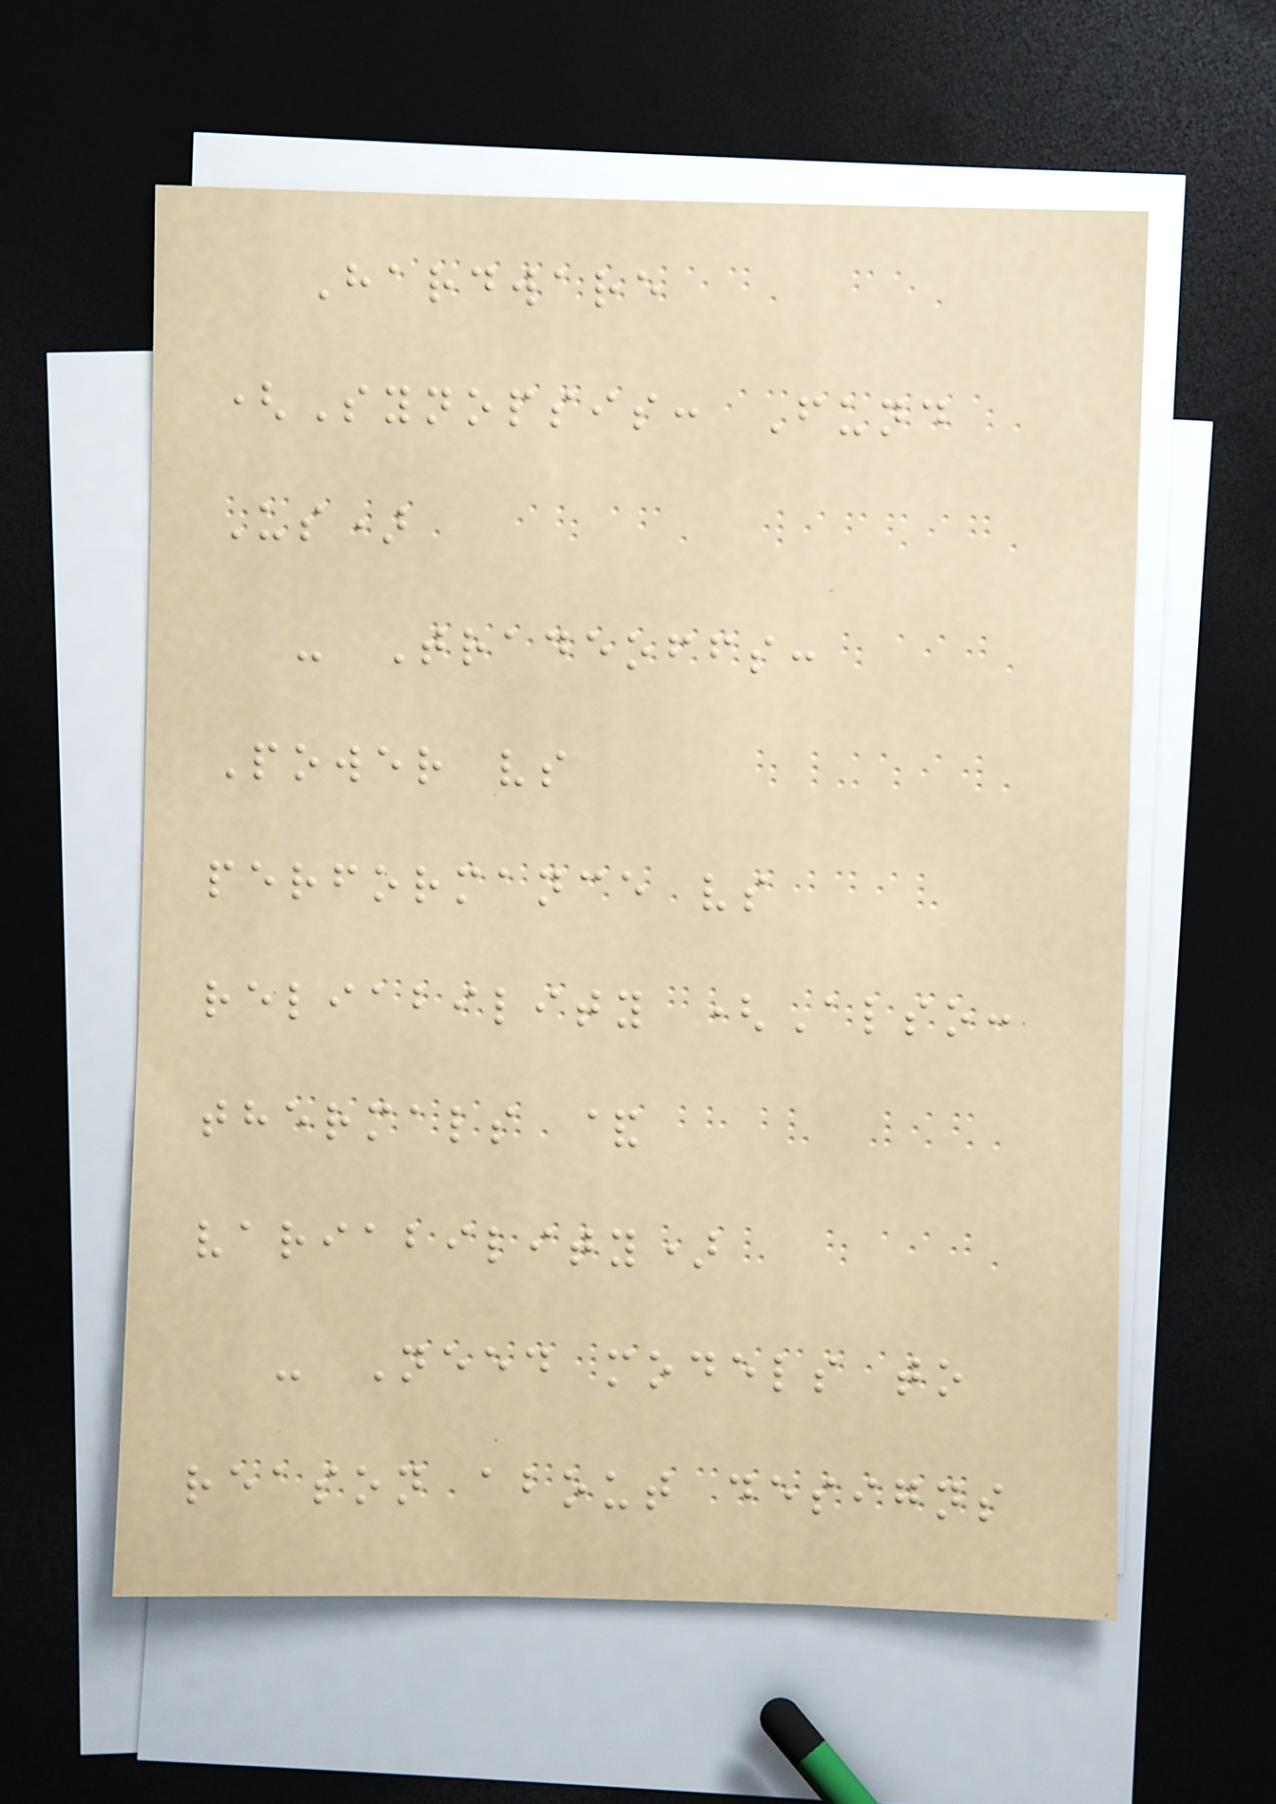Hardware
(Synopsis: Fund
Us)
- Tradeoffs:
Power vs
performance vs
reliability (Also:
thermals &
variability)
- Need models to
reason about designs
